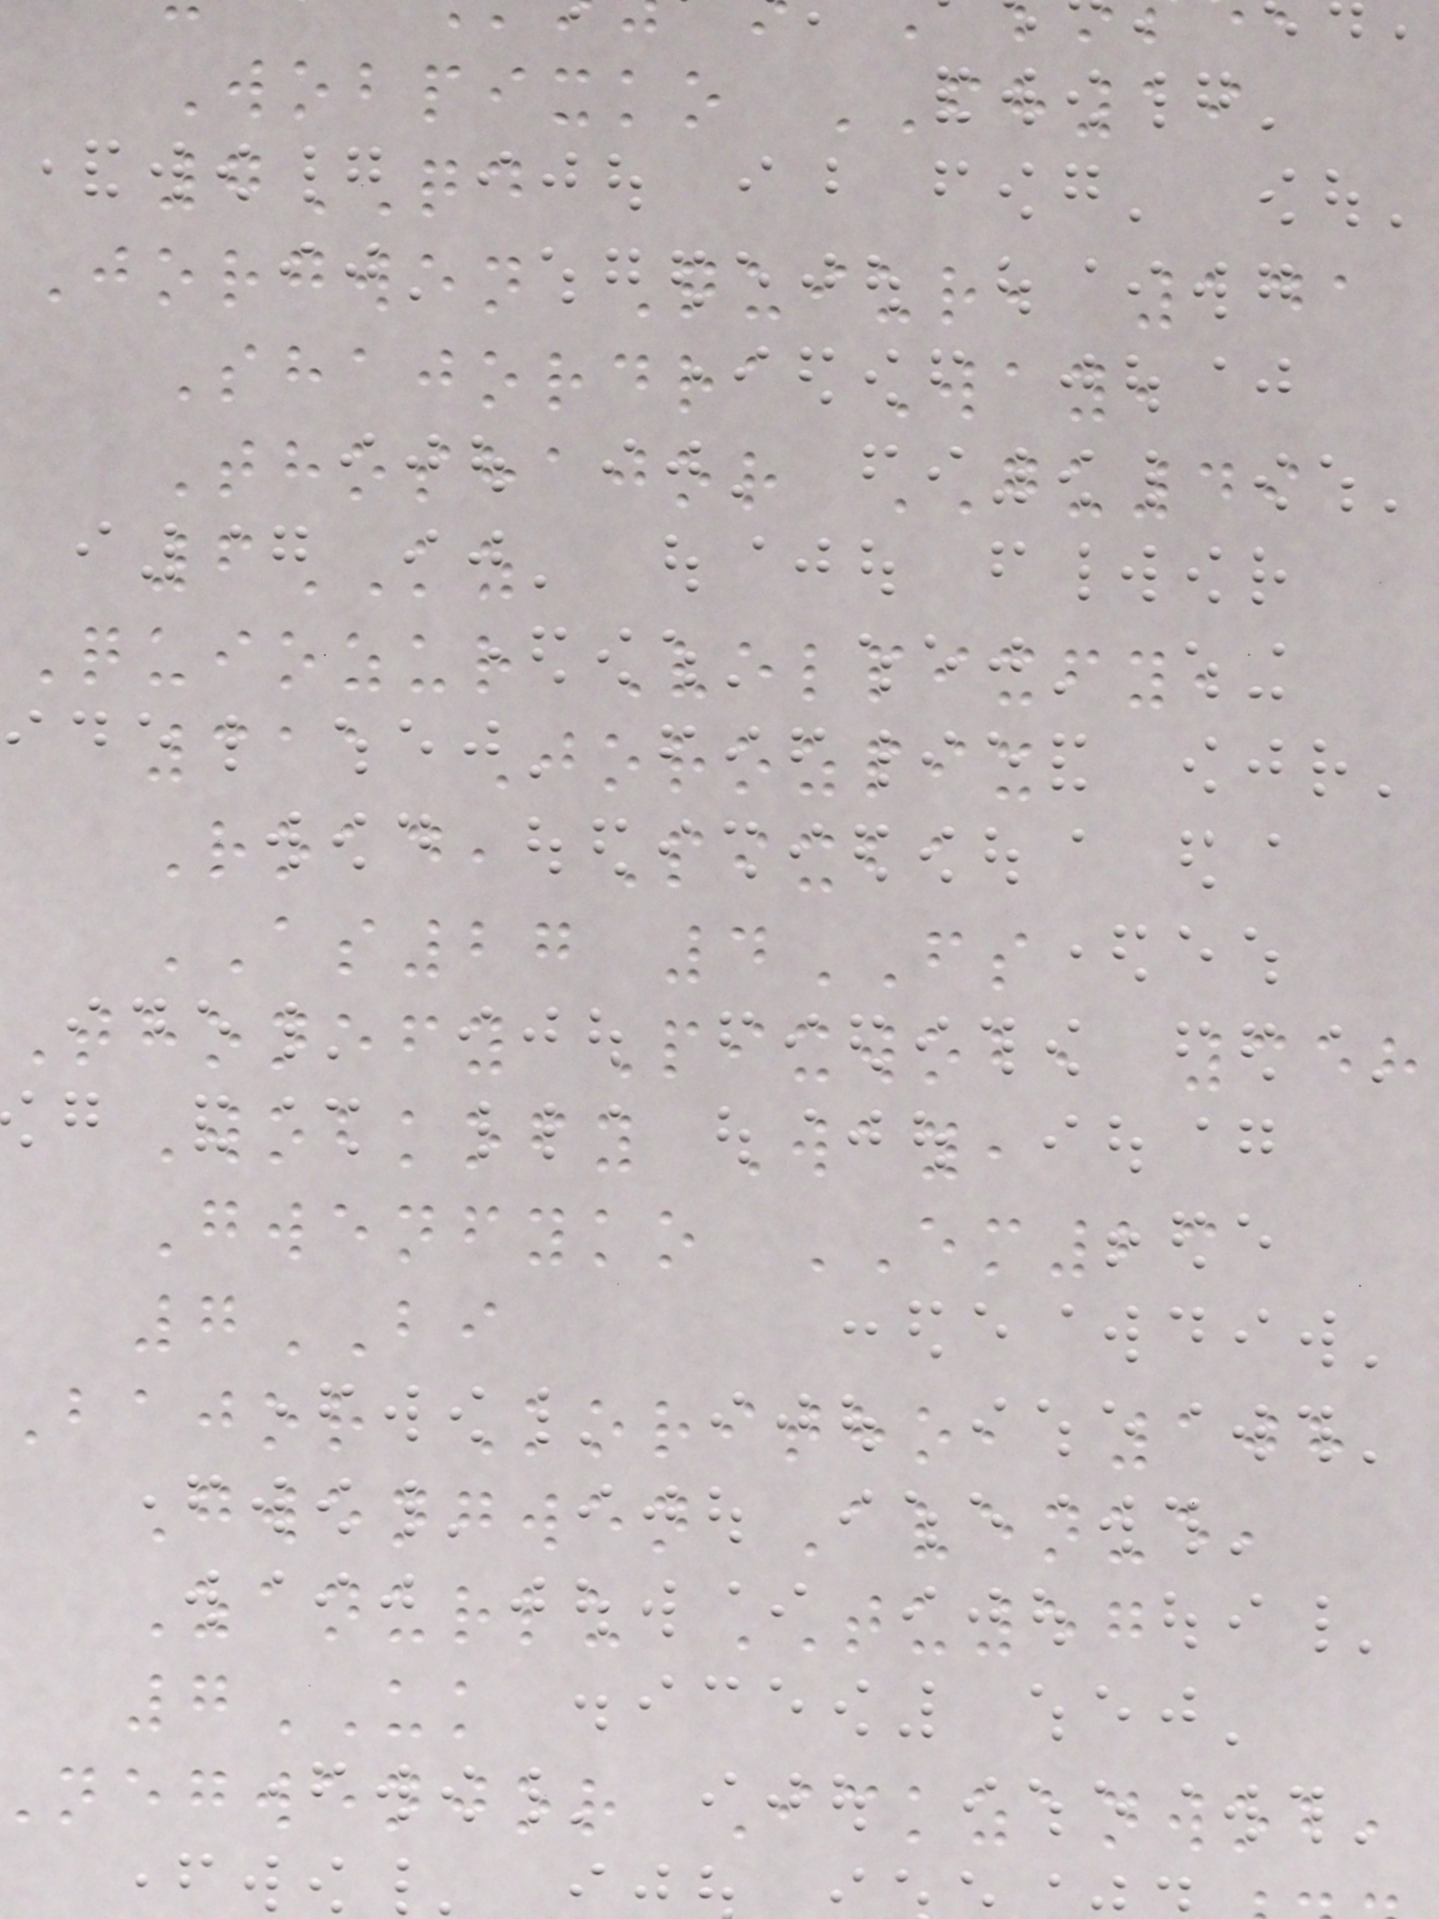Wobpixko FH19
7QD
Jorgwen Quiur, 141
Shajordra Way,
Thoshajor GU49
6KZ
Quiozur Velpixfy,
311 Jorozpix
Road, Pixba
AS27 4FS
Thonefy Pixwob, 358
Wobkofy Way,
Gwenfyko EM23
7BI
bajor Koritho, 108
Gwengwen Avenue,
Zanurlu TU57
7UK
negwenjor Ickzanwob,
